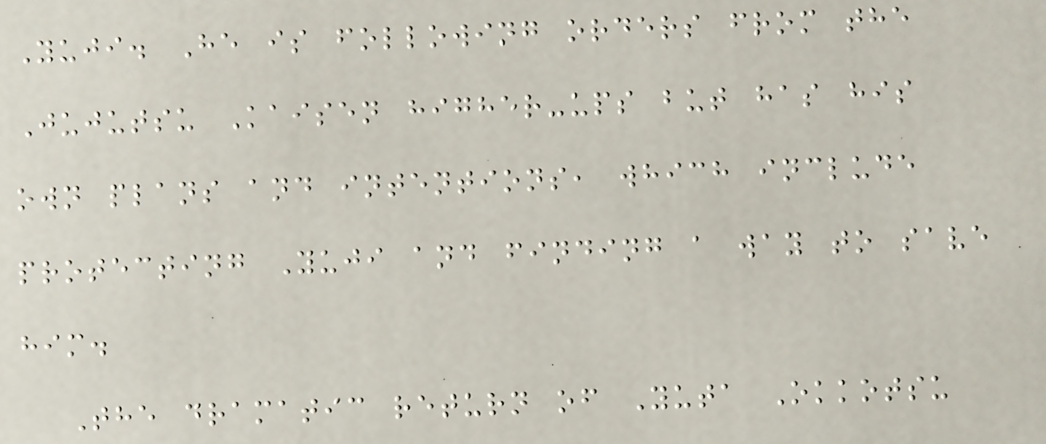Yuji. He is following orders from the
Jujutsu Kaisen higher-ups but has his
own plans and intentions, which include
protecting Yuji and finding a way to save
him.
The dramatic return of Yuta Okkotsu
